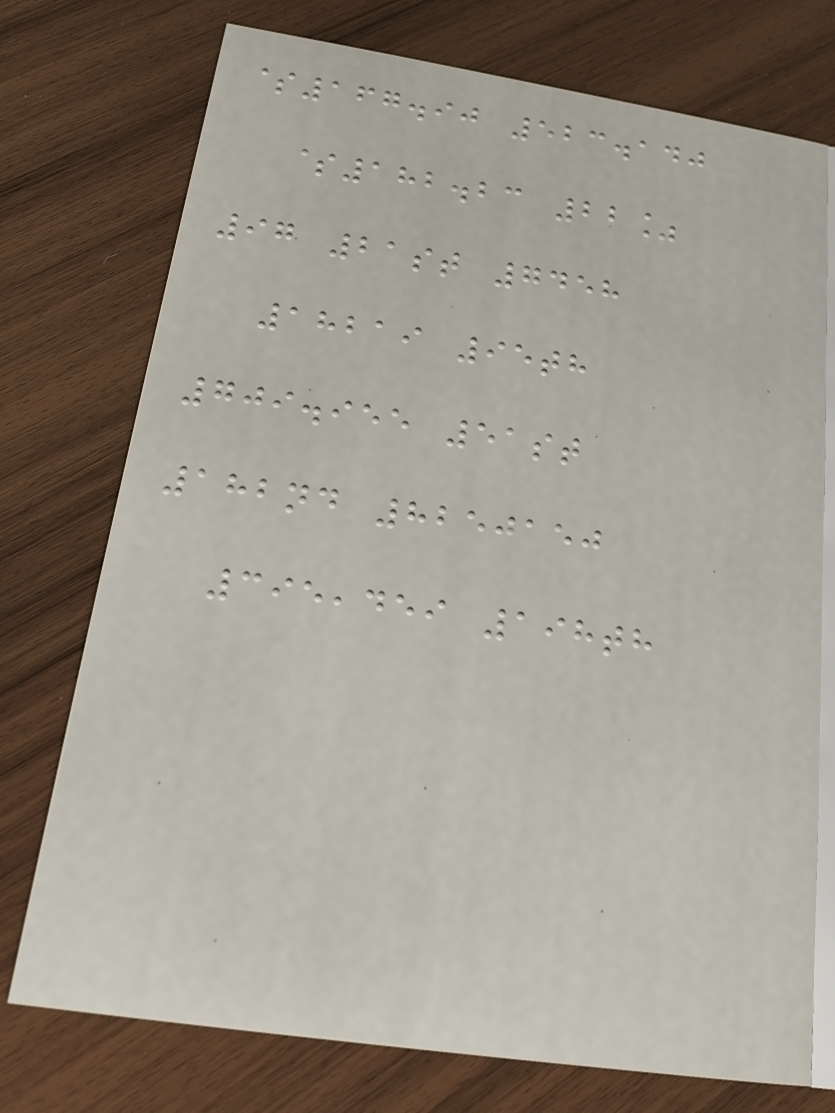$167.90 523.140
$182.23 22%
97 21st 7458
18219 95th
709.955 51st
182nd 8250150
395,459 198th
